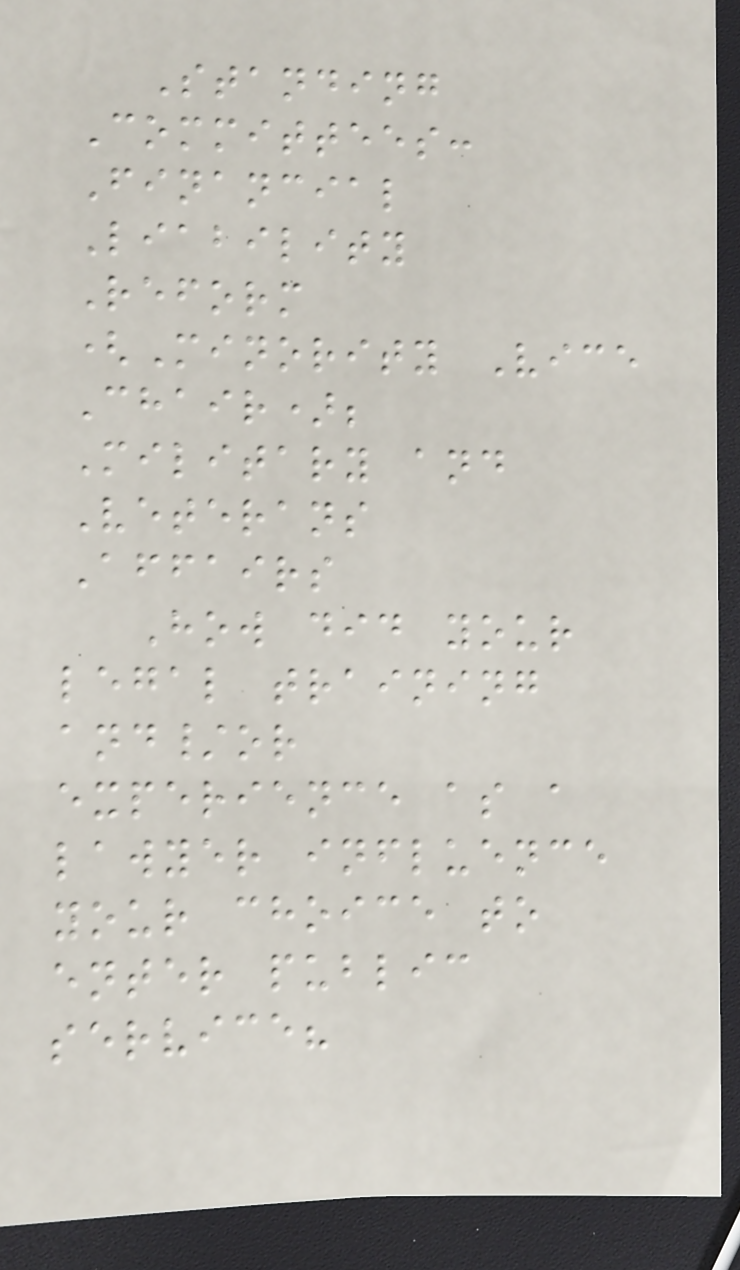Standing
Committees:
Financial
Liability
Reform
(Minority Vice
Chair);
Military and
Veterans
Affairs
How did your
legal training
and/or
experience as a
lawyer influence
your choice to
enter public
service?
